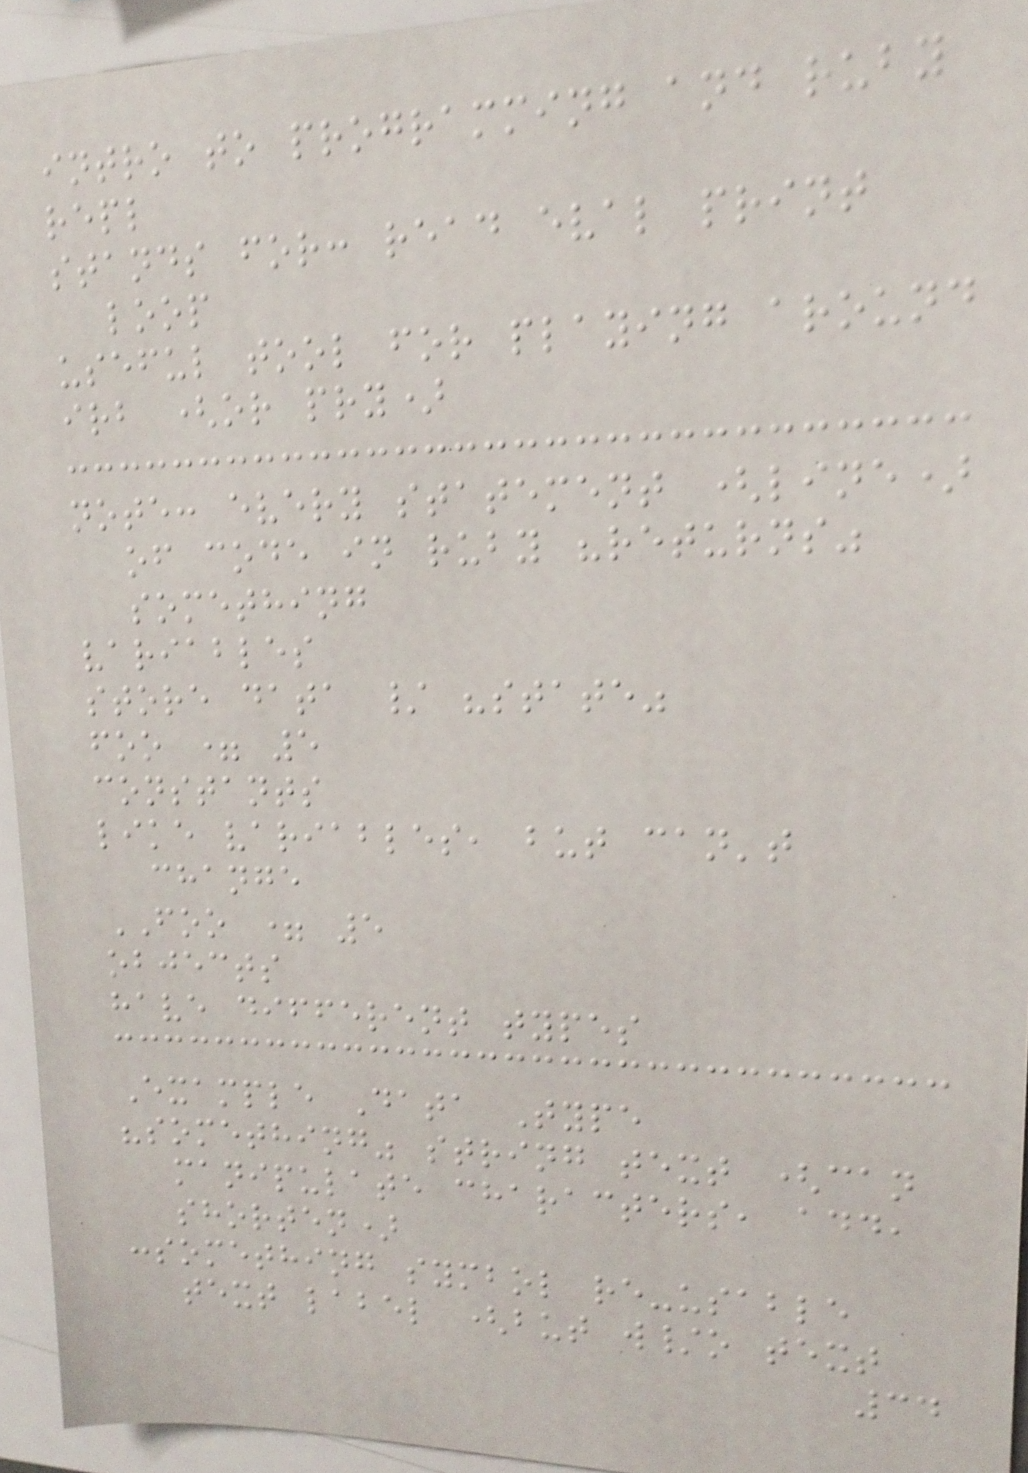intro to programming and ruby
repl
stands for: read eval print
loop
useful tool for playing around
irb (or pry)
note: every statement (line)
of code in ruby "returns"
something
variables
store data / "state"
foo = 5
constants
like variables, but can't
change
FOO = 5
objects
have different types
Example Data Type
"something" string text (can
manipulate characters, add,
shorten)
:something symbol re-usable
text label (but w/o text
34
